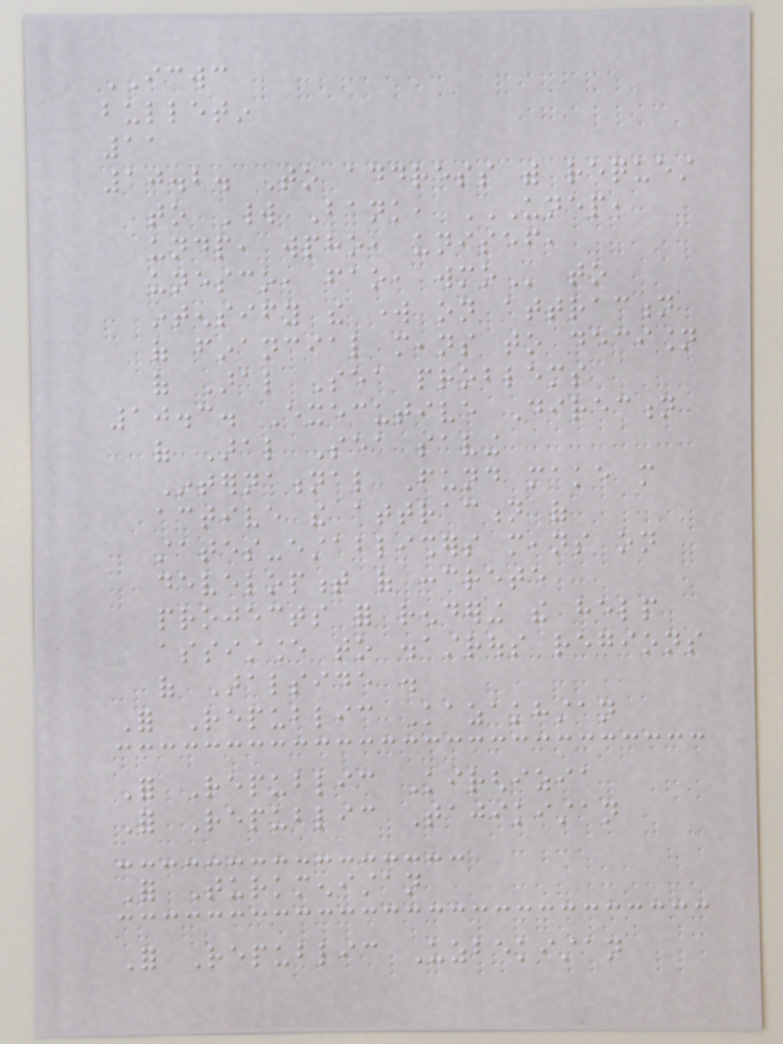ICWC
bulletin
11
10.2. To address with request
to World Bank, UNEP,
UNDP, WPHO, UNISEF,
UNESCO, FAO, WMO to
intensify the work on attraction
of financial means to decision
of Aral Sea problems
10.3. Executive Direction
of Aral Sea saving
International Fund make more
active the attraction of
states-establishers means on
development of concrete
projects for rendering the help
assistance to disastrous regions
of Aralside .
For Republic Kazakhstan
For Republic Kirghizia
For Republic Tajikistan
For Turkmenistan
For Republic Uzbekistan
